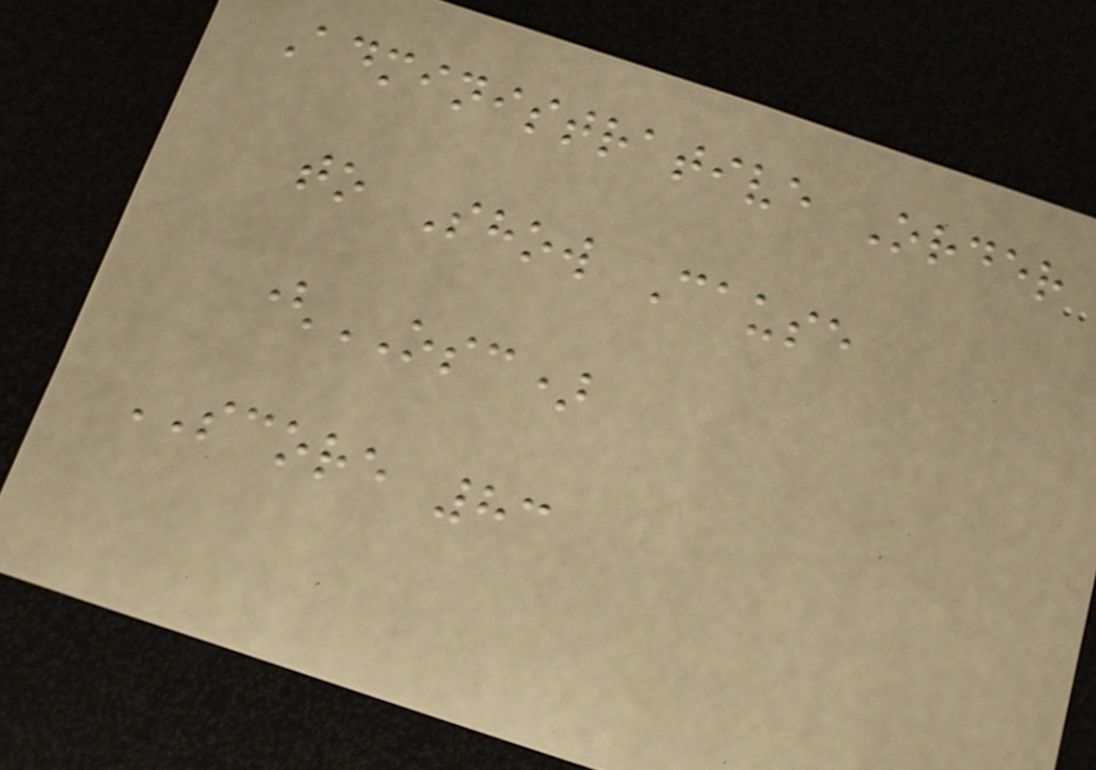Administrative Order
to Show Cause
(OSC)
SCORE 83
